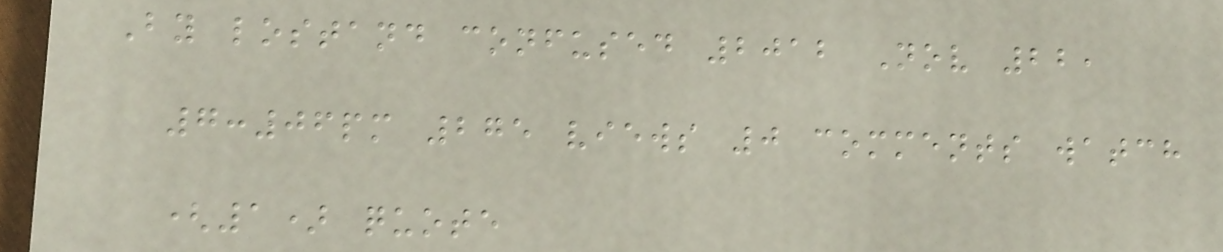By lostand confused 2012 Nov 22,
7:06pm 275 views 0 comments watch
(1) quote
